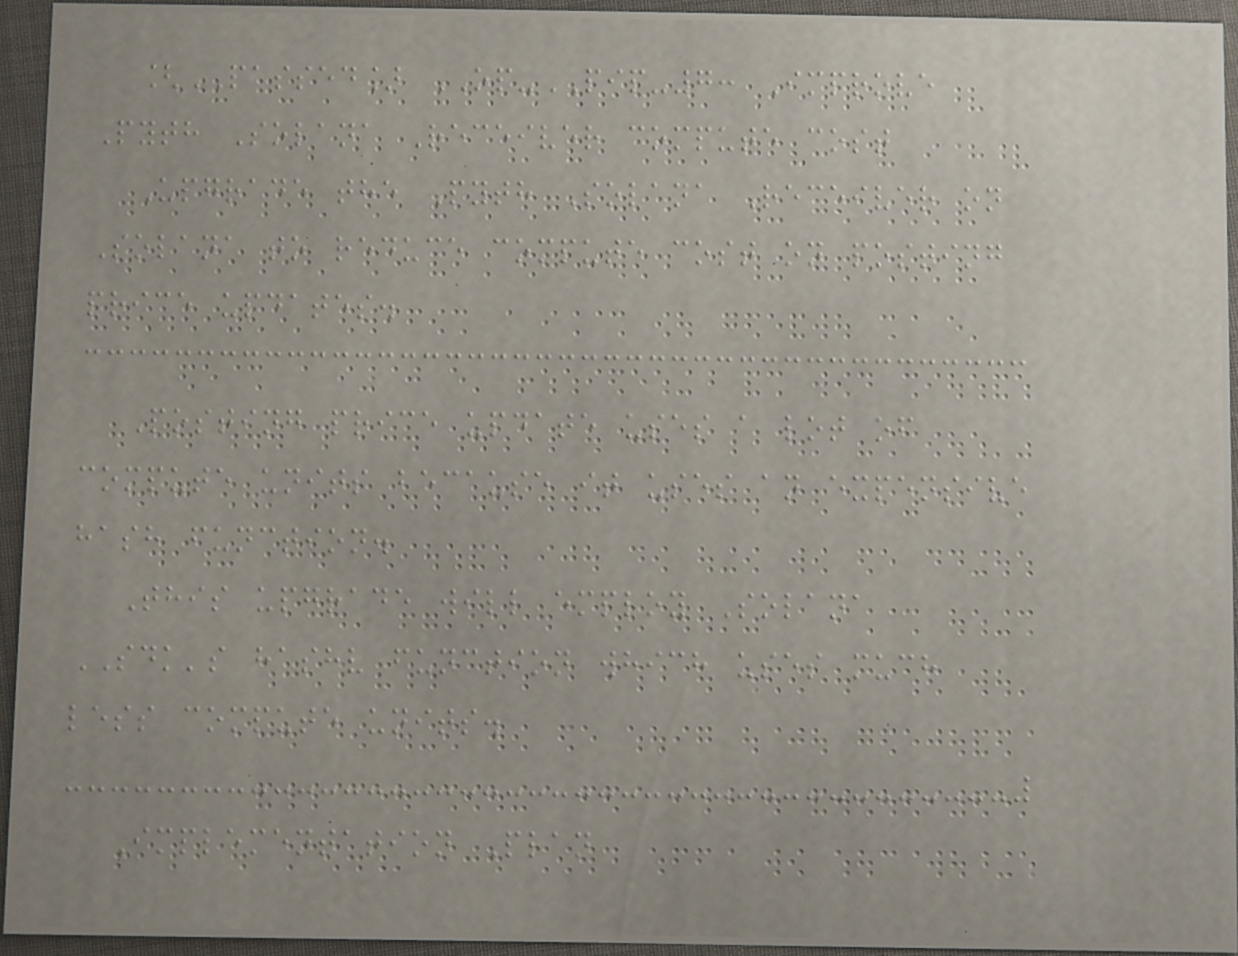[PASSED] OP-PIP-7: Improve
Pyth Solana Receiver compute cost
Upgrade the Pyth Solana Receiver on
Solana to reduce compute cost on posting
price updates.
Posting price update uses a lot of
compute units because it uses an expensive
hash function.
This upgrade will employ Solana
SDK's hashv function which uses much
less compute units.
Implementation Plan
